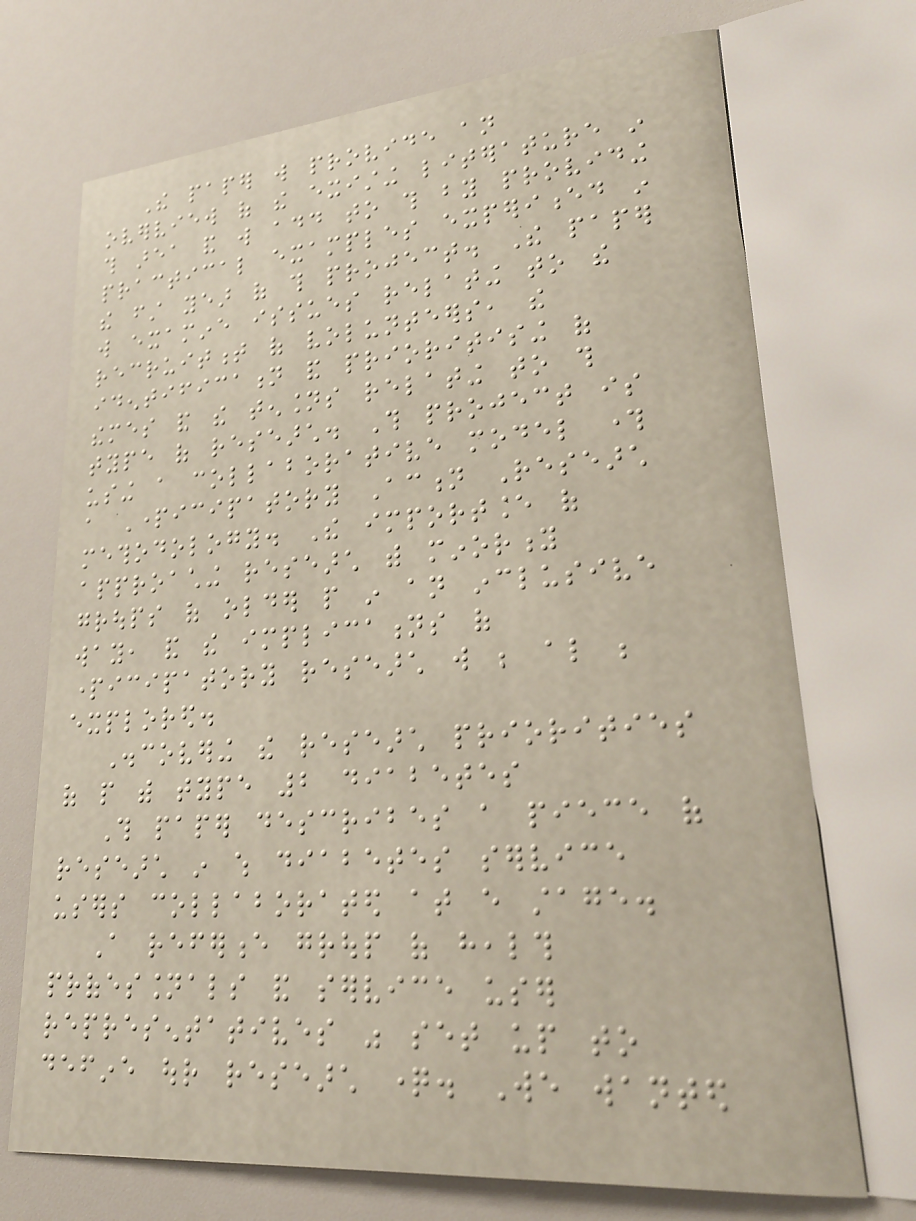The paper will provide an
overview of the existing literature in
this area and will add to this by providing
practical examples experienced in
the first year of this project. The paper
will examine issues relating to the
recruitment of volunteers, the
identification and prioritising of
themes and the tensions relating to this
type of research. This project is
using a collaborative model through
a Participatory Action Research
methodology. The importance of
approaching research with minority
groups of older people in an inclusive
way, and the implications of
participatory research will be also be
explored.
Discovering the research priorities
of people with type 2 diabetes
This paper describes a piece of
research in which diabetes service
users collaborated at every stage.
A reference group of health
professionals and service user
representatives was set up to
define our research question. We wanted
